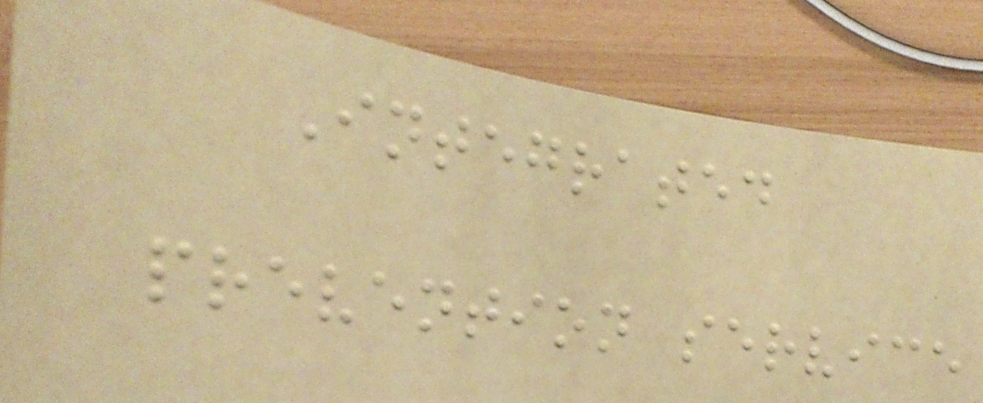Integrated
prevention service
